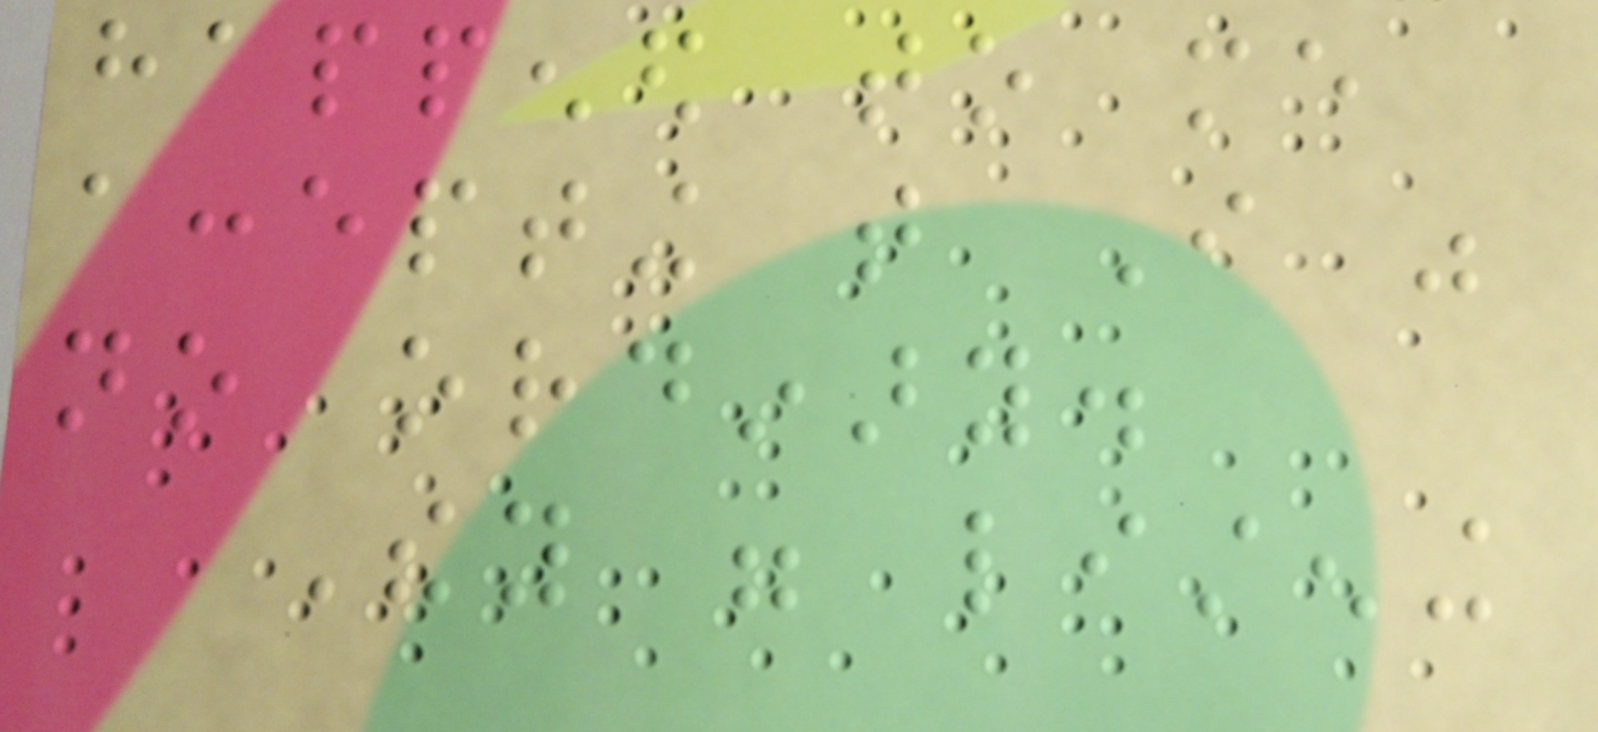happened to me
accepting that I was
no ordinary.
They were listening
